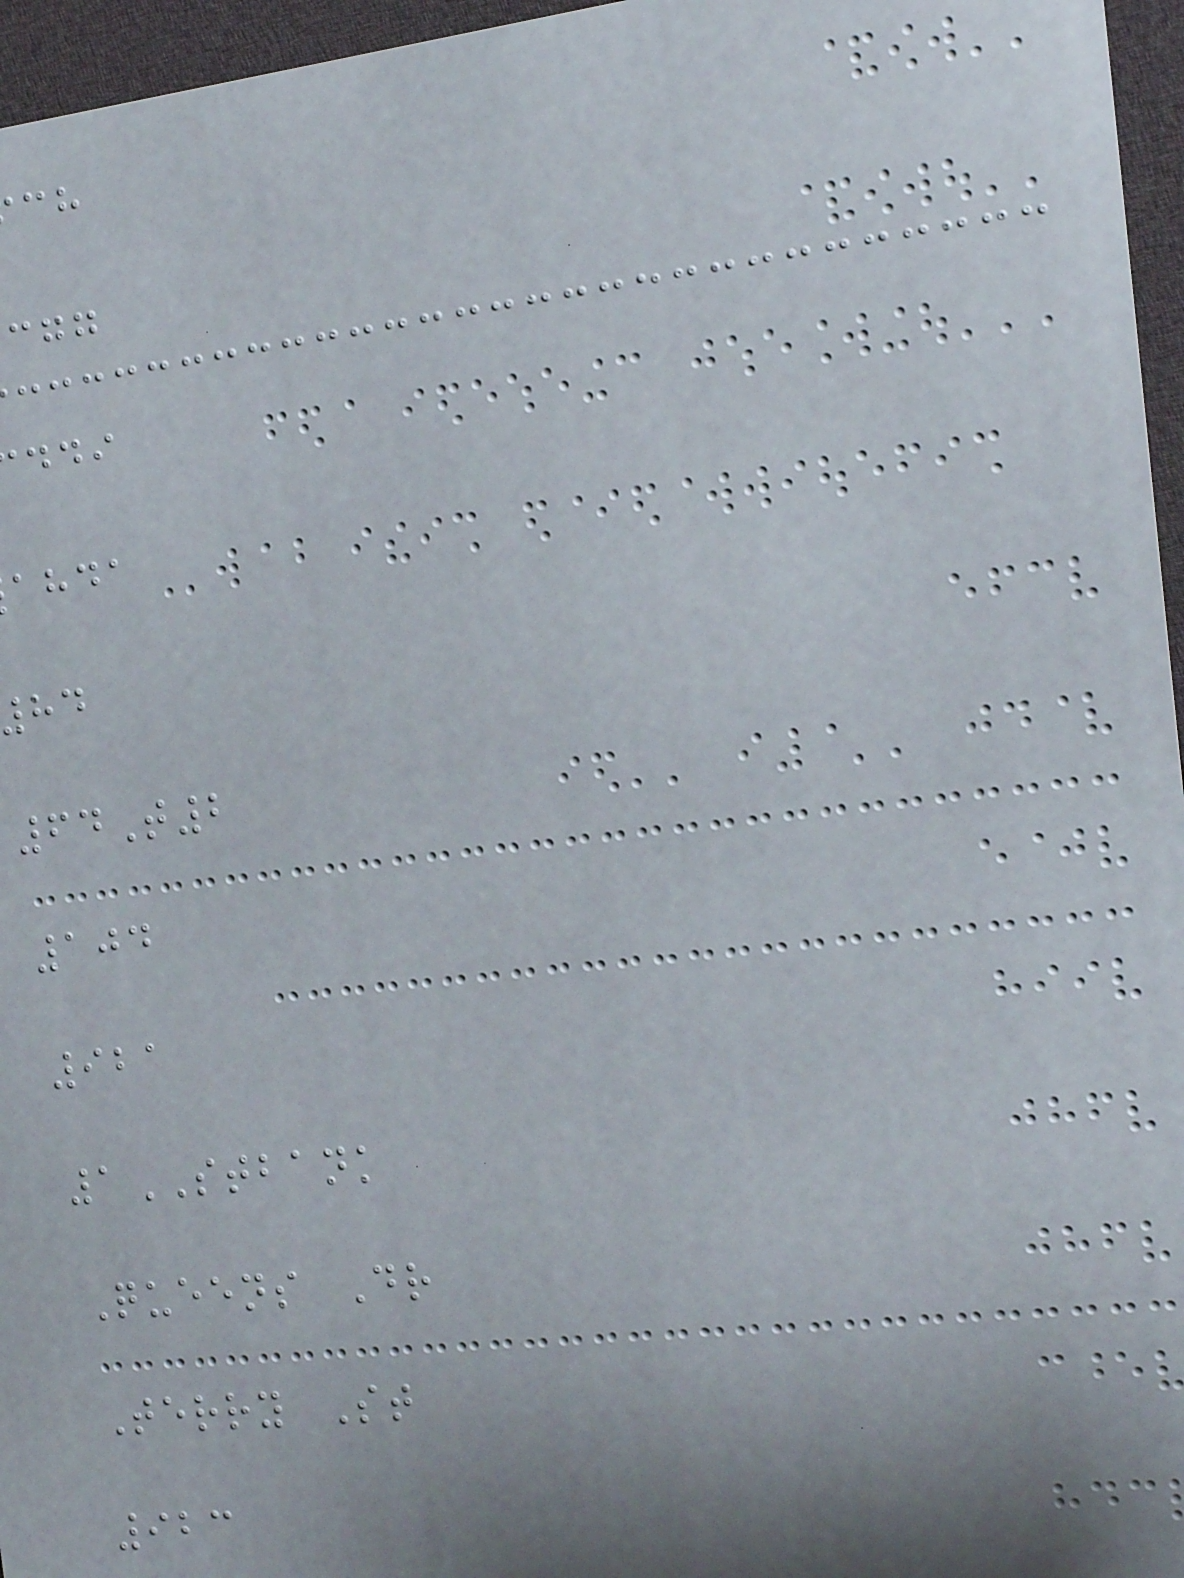ahda
64T2
104
921
1STBANK
Queens Dr
Terry St
923
